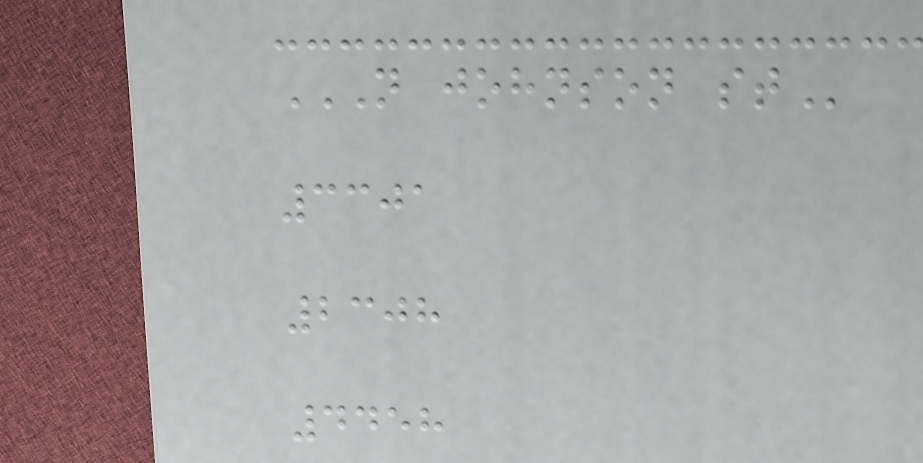N JOHNSON ST
3301
2308
4458
